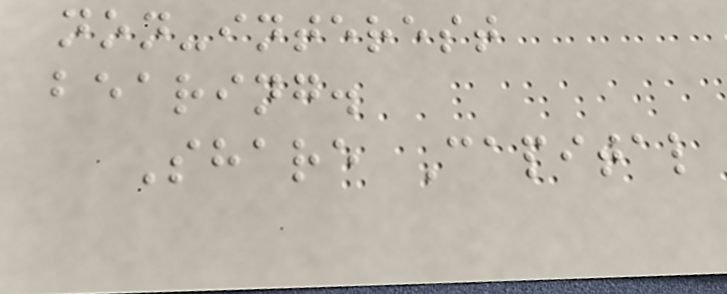non-interest
bearing.
Share Capital
